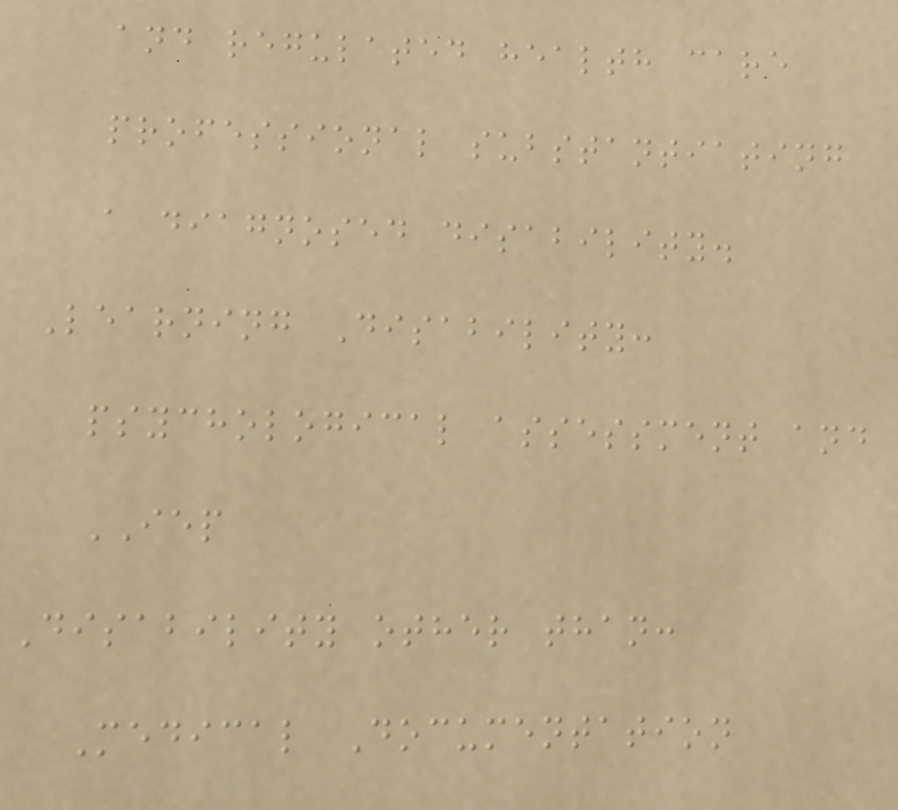and regulated health care
professional substantiating
a diagnosed disability.
Learning Disability:
psychological assessment and
IEP
Disability other than:
Medical Documentation
